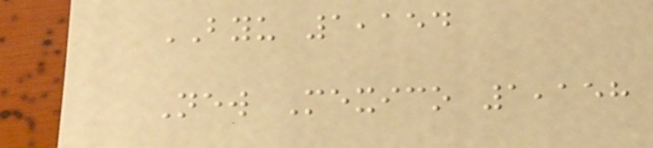BYU 1,154
New Mexico 1,158
